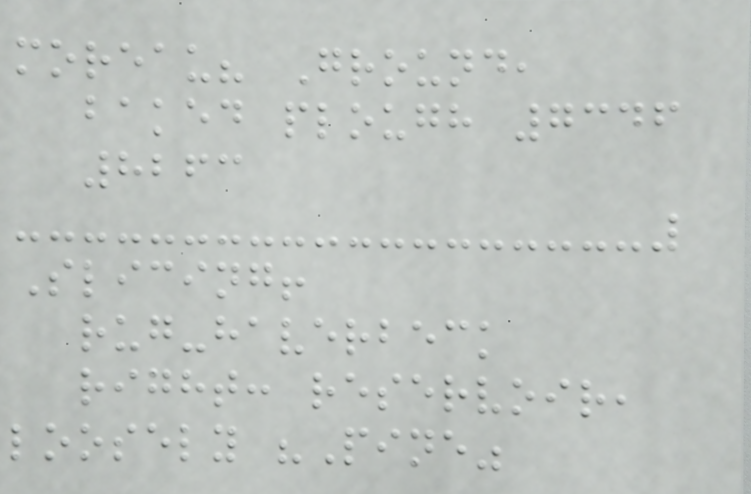moreau? Ground,
baked plough 7346
8263
Slicing!
rug-haverbeck
right: reservoir,
loosely "Pine"
